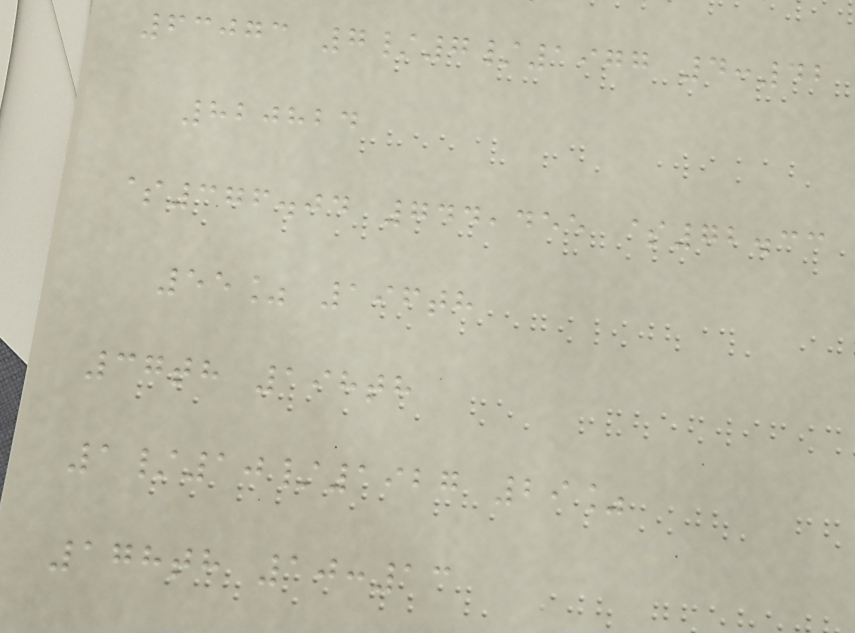63073 7/7/1977 4:42
820824
$376.04 744,455 $72.33
55% 196th
37th 198th
1/10/1927 29%
178th 10:13
